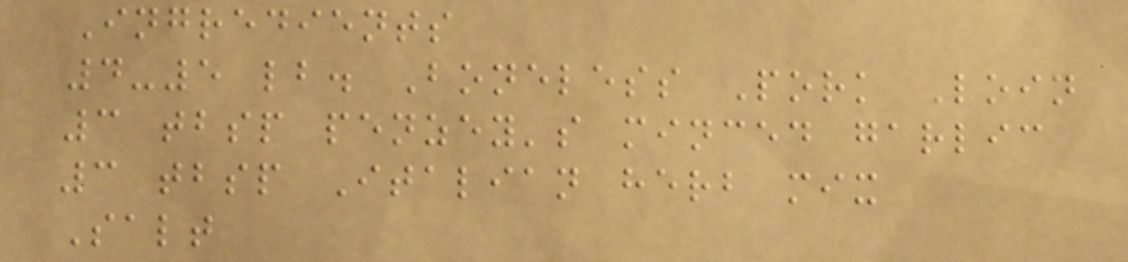Ingredients
4-5 lb. Boneless Pork Loin
3 tbsp penzey's minced garlic
3 tbsp Italian herb mix
Salt
